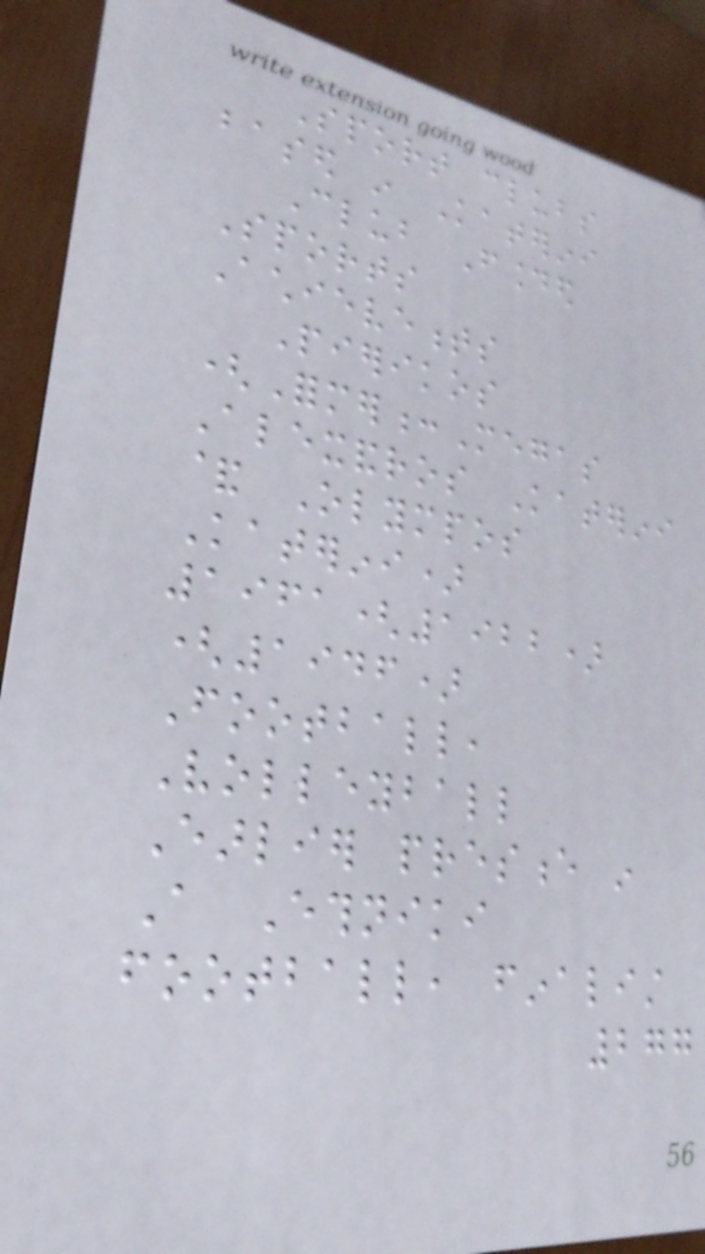Sport clubs
based in Katerini
Club Founded
Sports
Achievements
Pierikos
(Former:Megas
Alexandros Katerini
& Olympos
Katerini)
1961(1922)
(1946)
Football,
Volleyball
Earlier presence in
A Ethniki
football, finalist
277
